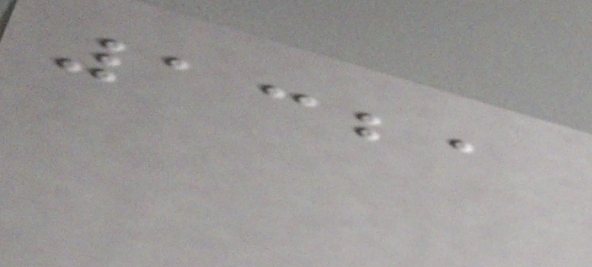1321
